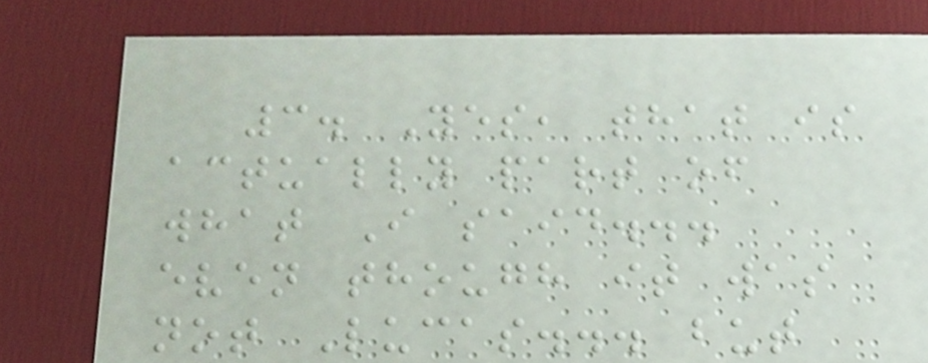3. Yes, that is
actually part of
what I said...
even though it was
not Lucas... but
